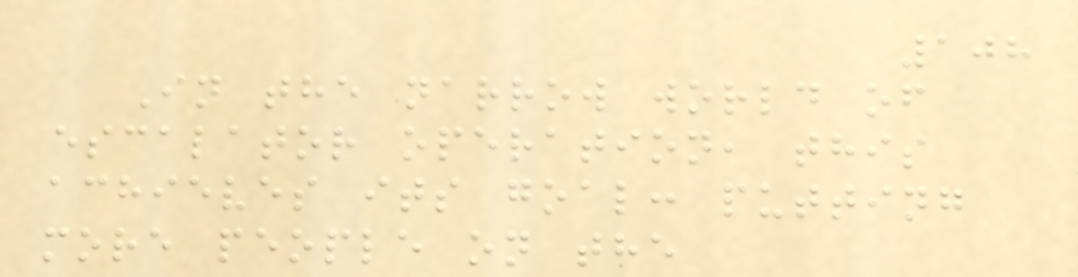108
In the narrow world of
escalator operation, this
achieves its goal: putting
more people on the
